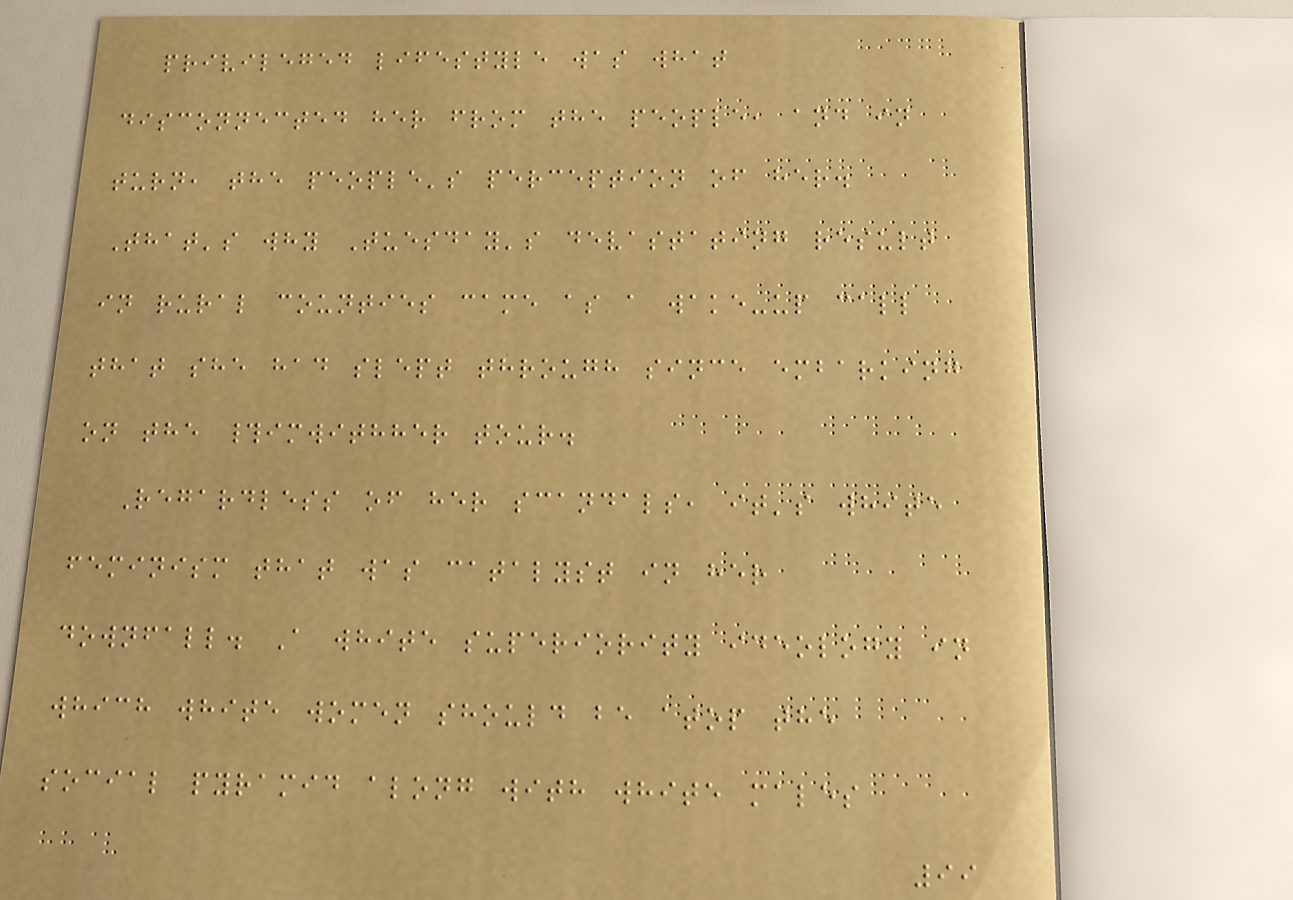privileged lifestyle was what
disconnected her from the people, and in
turn, the people's perception of her.
That's why Tuesday's devastating result
in rural counties came as a wake-up call
that she had slept through since embarking
on the #imwithher tour.
Regardless of her scandals, it's white
feminism that was catalyst in her
downfall. A white superiority ideology in
which white women should be atop the
social pyramid along with white males
99
